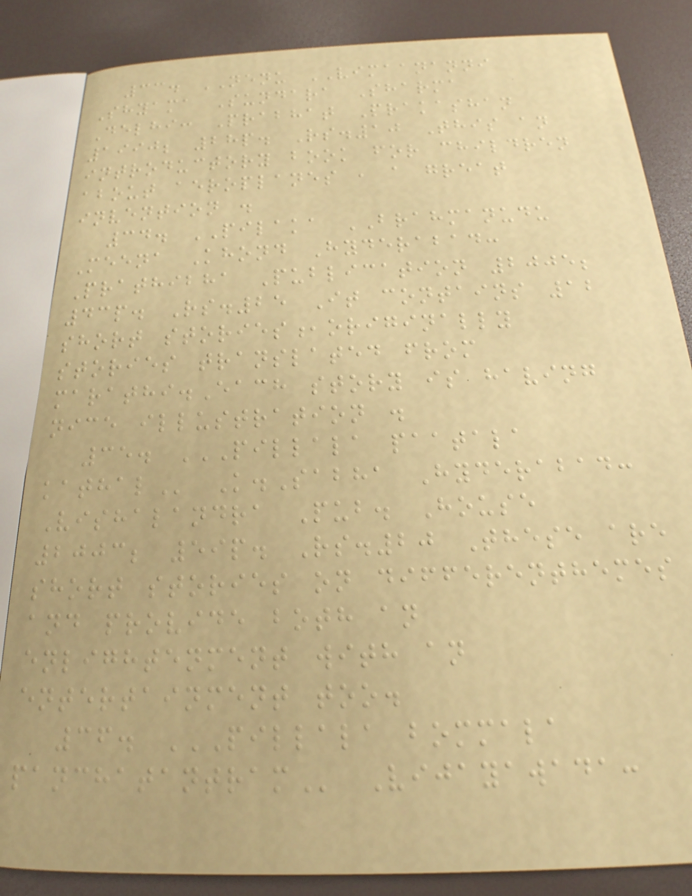33. NENU VIMAANANNI
Shyama Sundara Sharma
Delhi: Prabhat Prakashan
1990; 28p. Rs.10 This an
introductory book for children
about aeroplanes , a great
invention .
34. PILAKA BRAHMANUDU
Meena Khond Hyderabad:
Prathibha Publication 2005;
43p. Rs.25 It contains 12
short stories,originally
stories translated from
marathi.Each story is having
nice illustration .
35. PILLALA PAATALA
KATHAL K.Sabha Hyderabad:
Vishalandra Pub. House
2003; 59p. Rs.20 These are
short stories on differenthemes
and provide both an
enlightenment with an
entertainment too.
36. PILLALA BOMMALA
PANCHATANTRAM Vijayawada:
